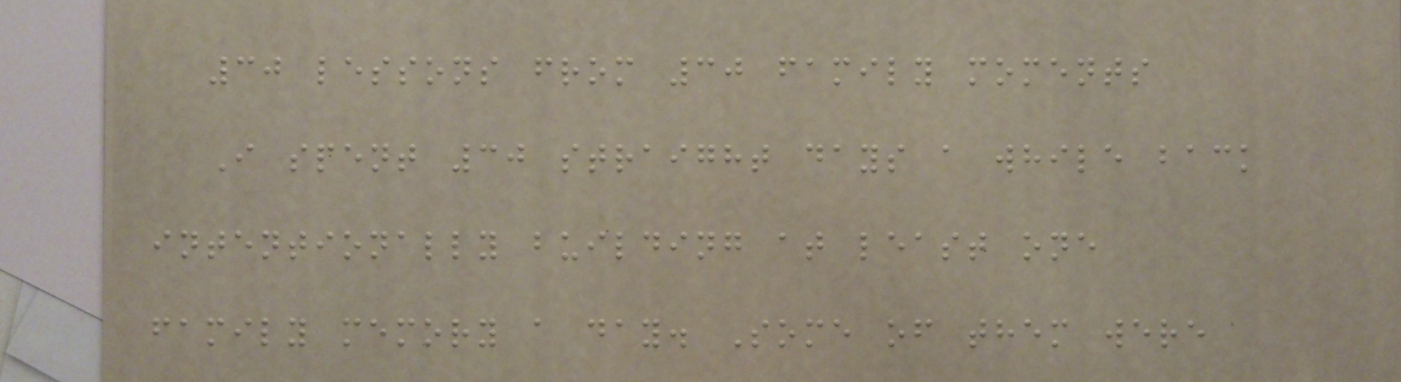30 lessons from 30 family moments
I spent 30 straight days a while back
intentionally building at least one
family memory a day. Some of them were
